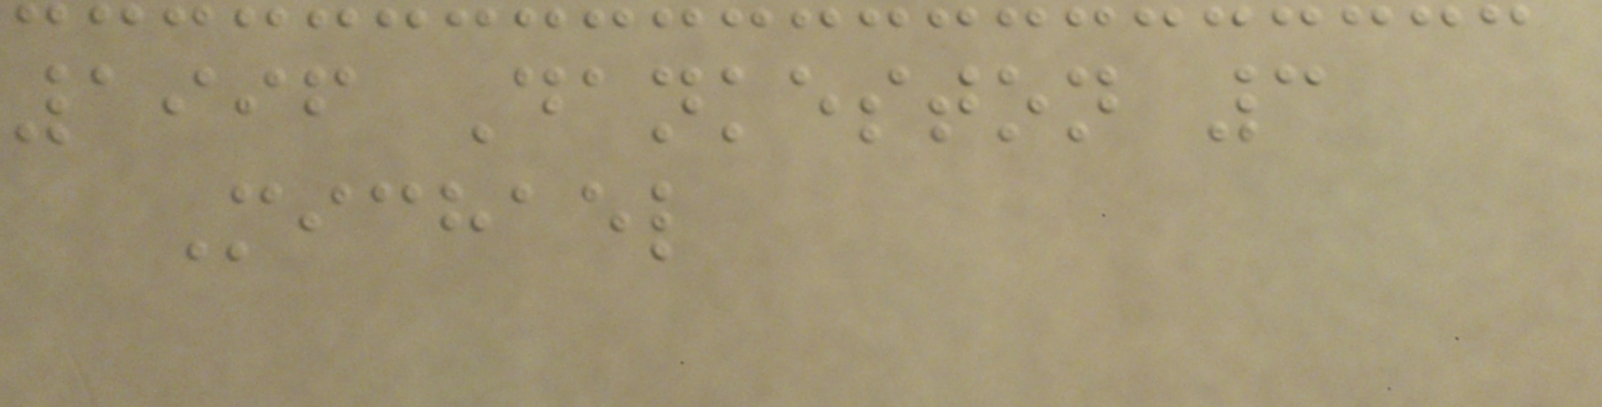1996 Dankeston 3
Michael
